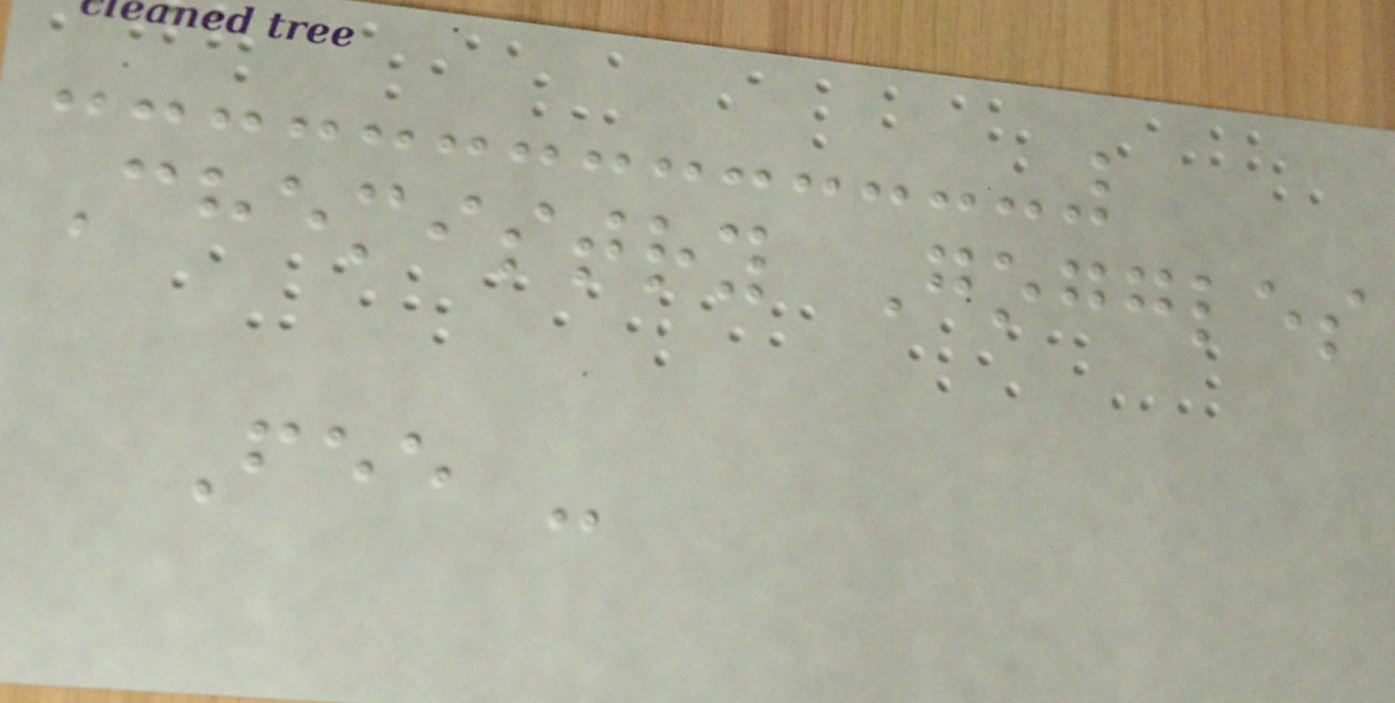Chemistry Goggles
Fee -
